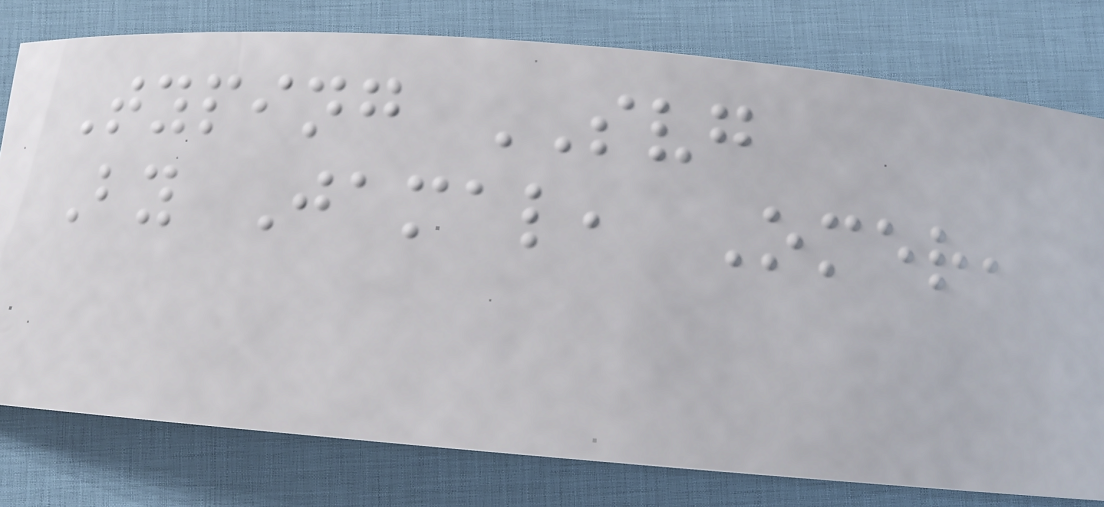Typing SVG
By Jamal, Omer,
